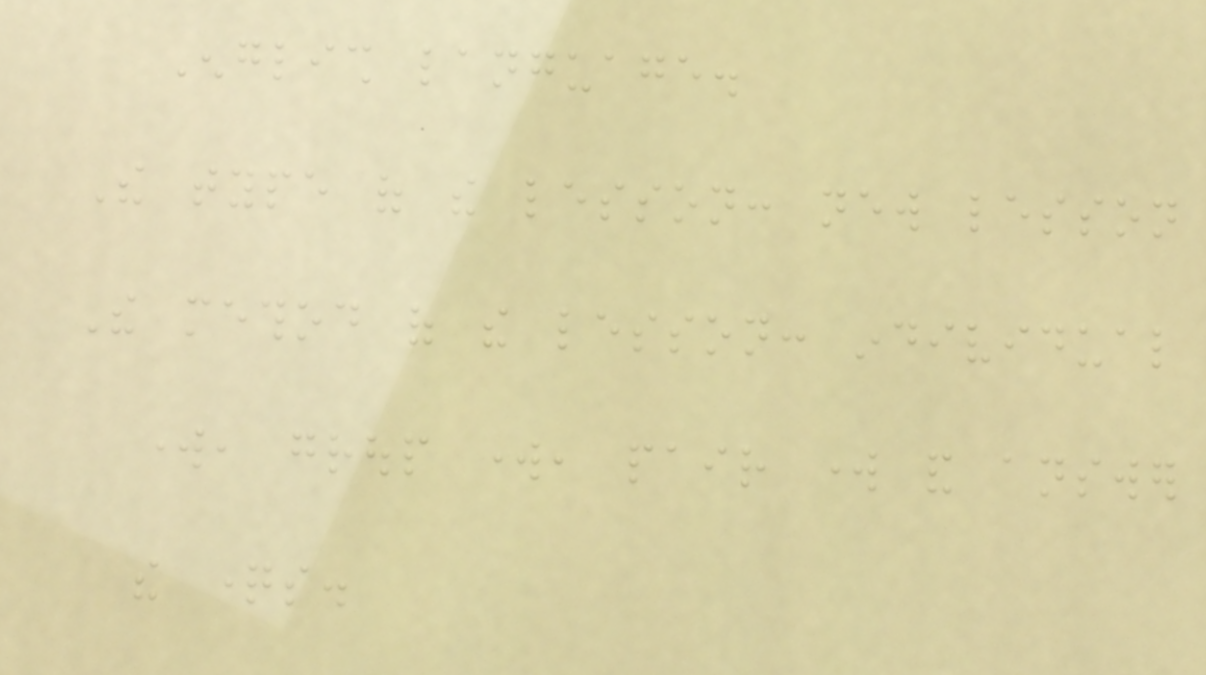English language.
The type of the lesson: new lesson
The method of the lesson: individual
work, group work, pair work and answer
the questions.
